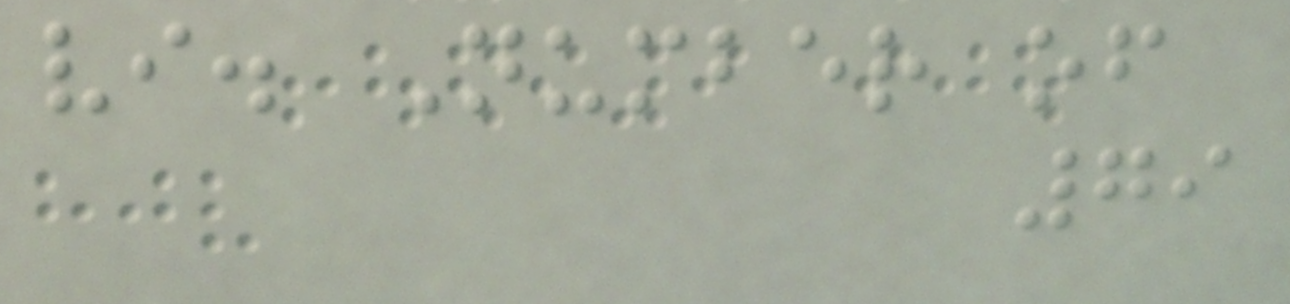vi. Number of
79
